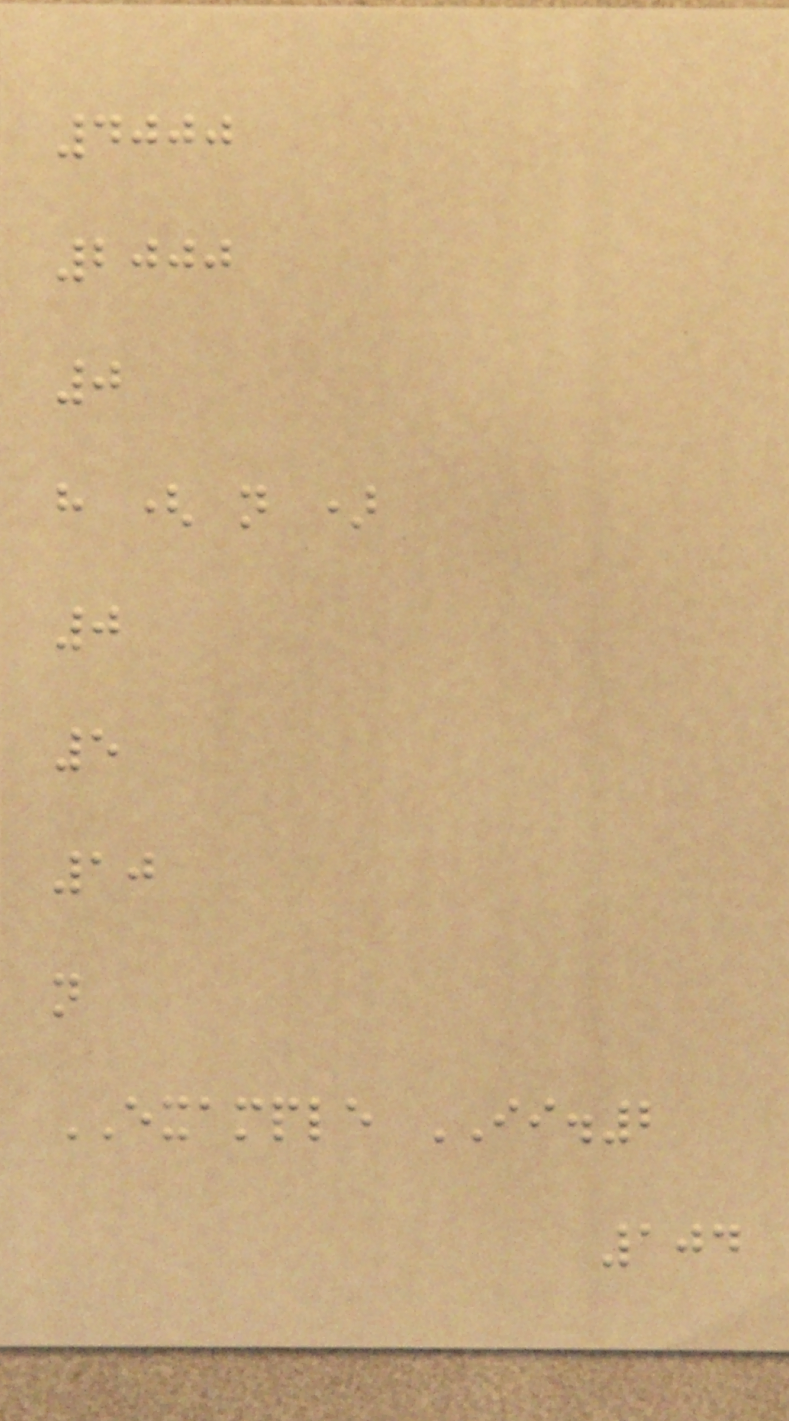4000
2000
0
h ( n )
0
5
10
n
EXAMPLE II.2
104
